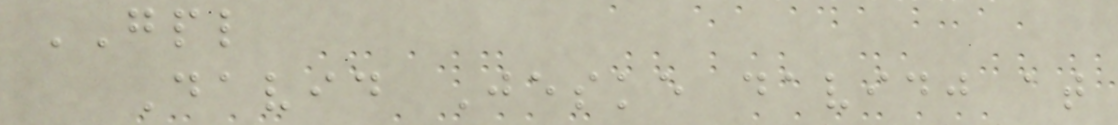GPL
David Jeske davidj at
